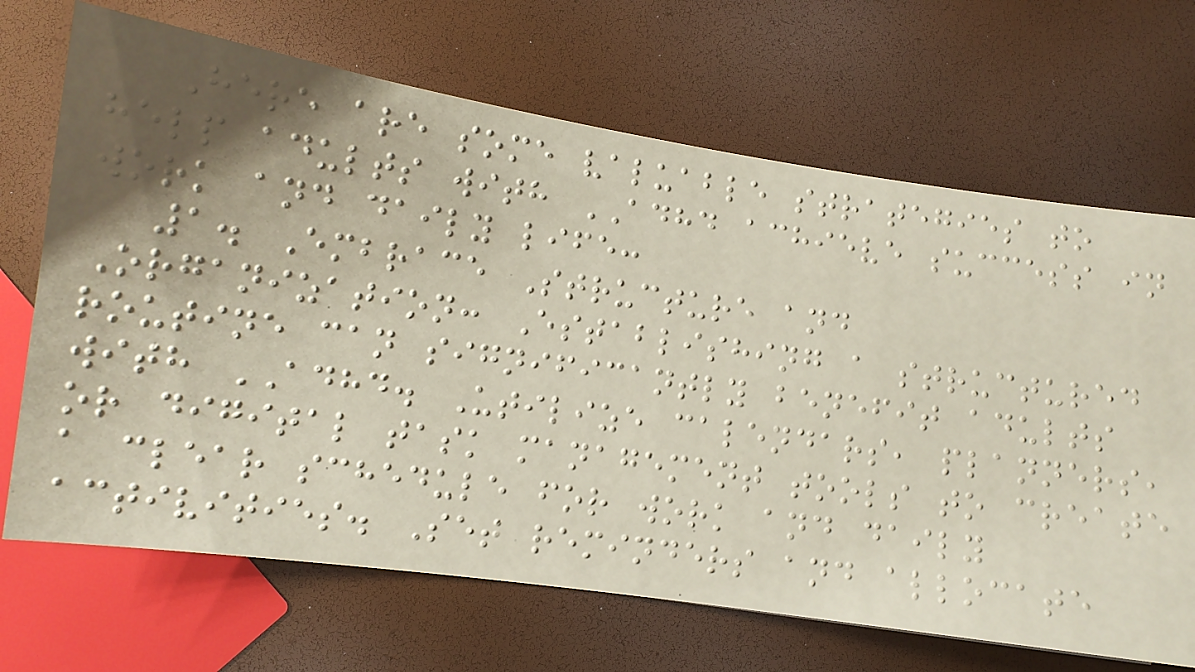Here are some valuable strategies to
help adults with ADHD achieve success in
work and daily life:
1. Embrace Structure and
Organization: Establishing a structured
routine can significantly benefit adults
with ADHD. Utilize calendars, planners,
or digital task management tools to create
a clear schedule for work and daily
activities. Set reminders and allocate
